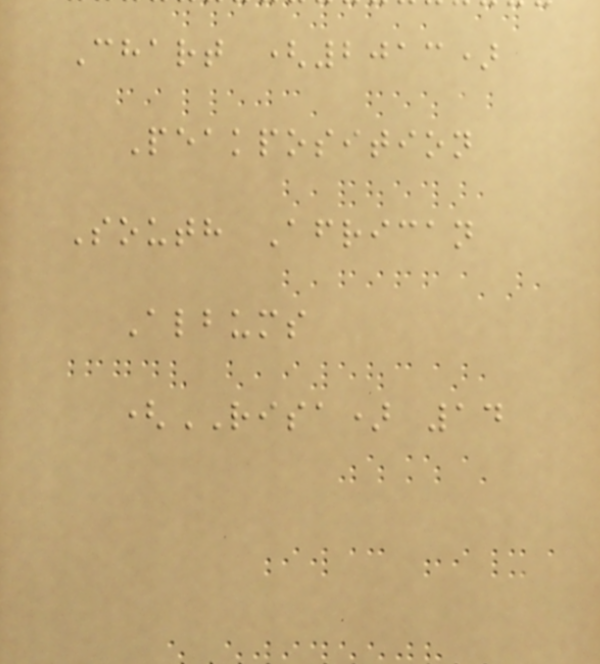Chart (2013)
Peakposition
South African
Albums
(RISA) 14
